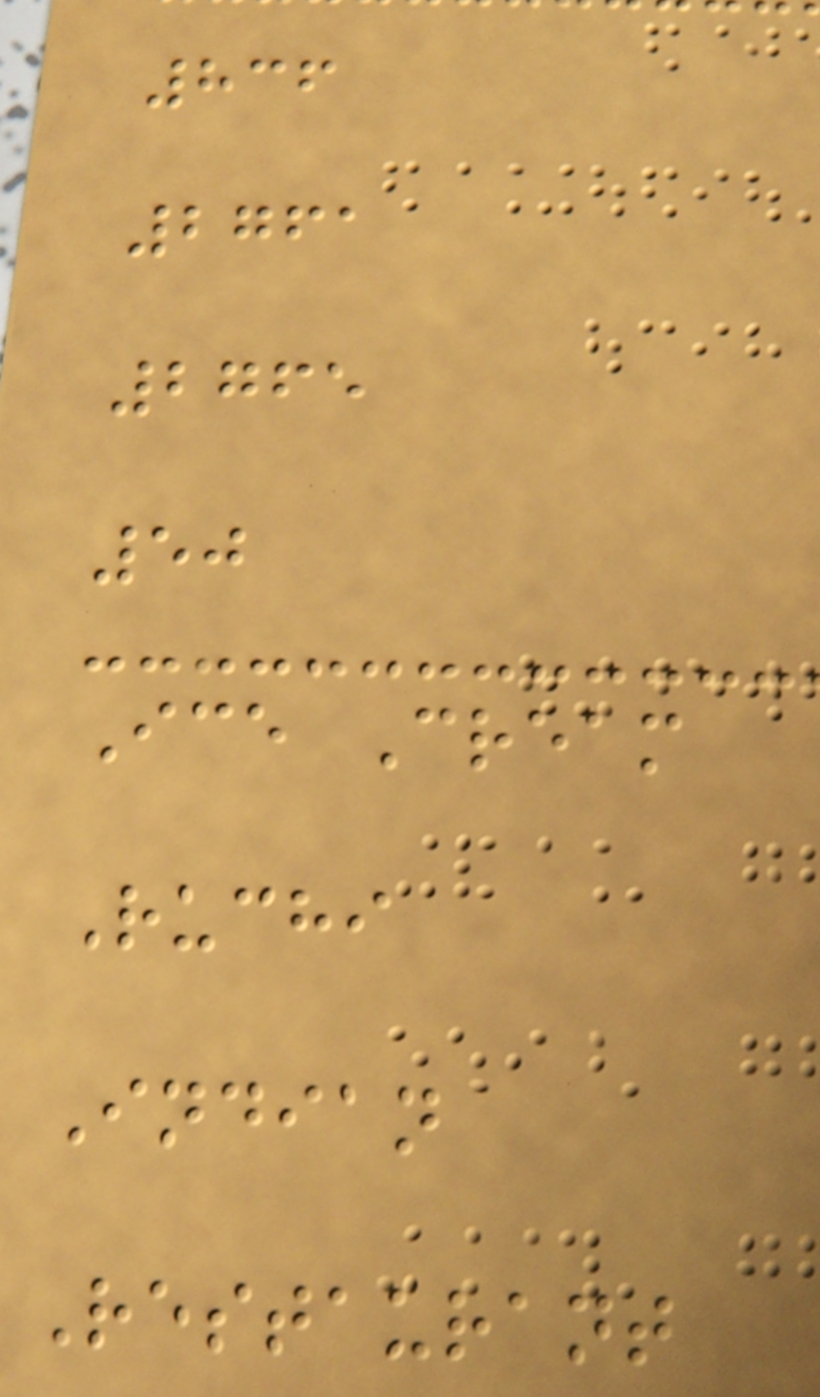836
2761
2765
50
Ice Cream
Ruchi
Indian
Restaurant
